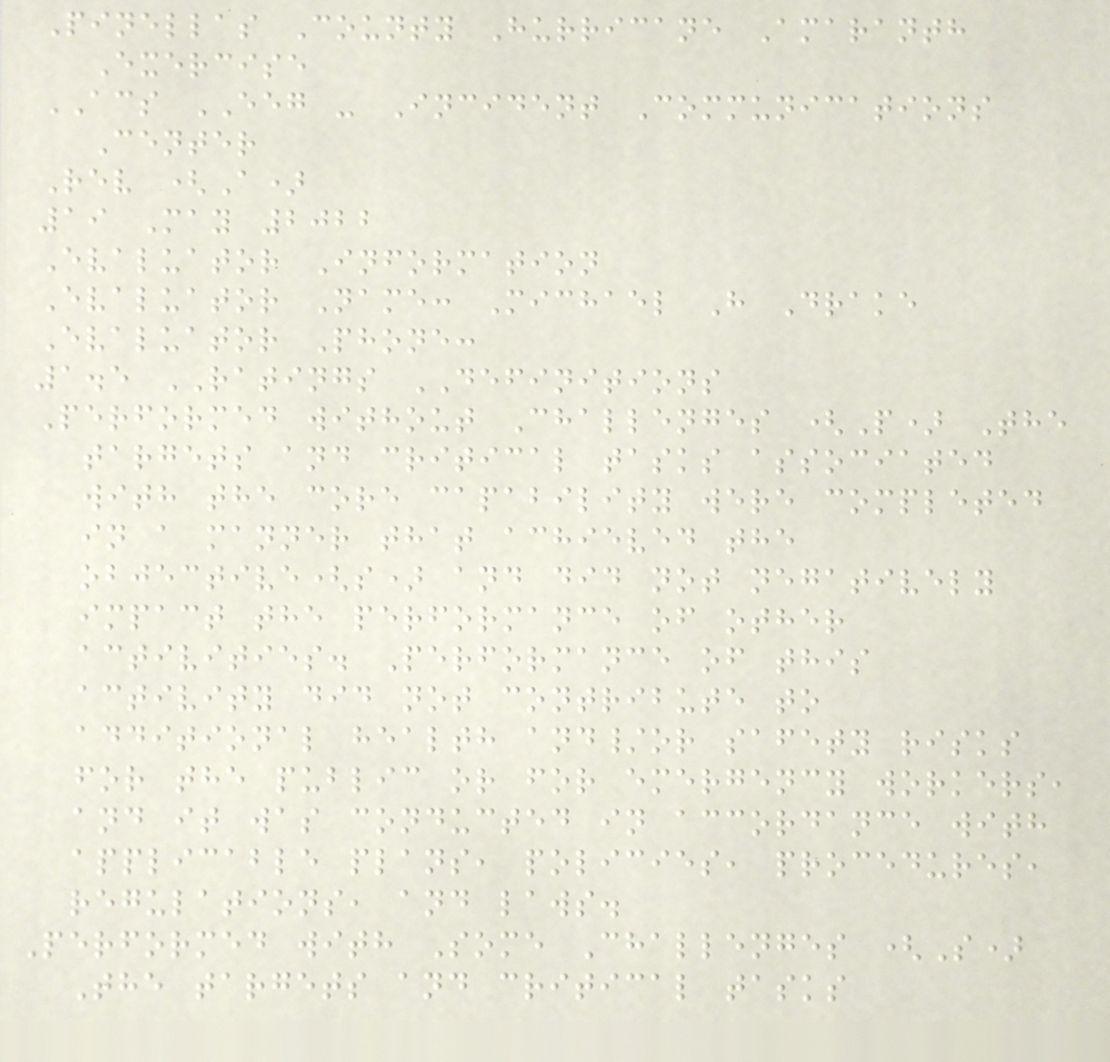Pinellas County Hurricane Amaranth
Exercise
ACS EEG - Incident Communications
Center
Rev (A)
19 May 2022
Evaluator Information
Evaluator Name: Michael H Drake
Evaluator Phone:
1.5 RATINGS DEFINITIONS
Performed without Challenges (P) The
targets and critical tasks associated
with the core capability were completed
in a manner that achieved the
objective(s) and did not negatively
impact the performance of other
activities. Performance of this
activity did not contribute to
additional health and/or safety risks
for the public or for emergency workers,
and it was conducted in accordance with
applicable plans, policies, procedures,
regulations, and laws.
Performed with Some Challenges (S)
The targets and critical tasks
